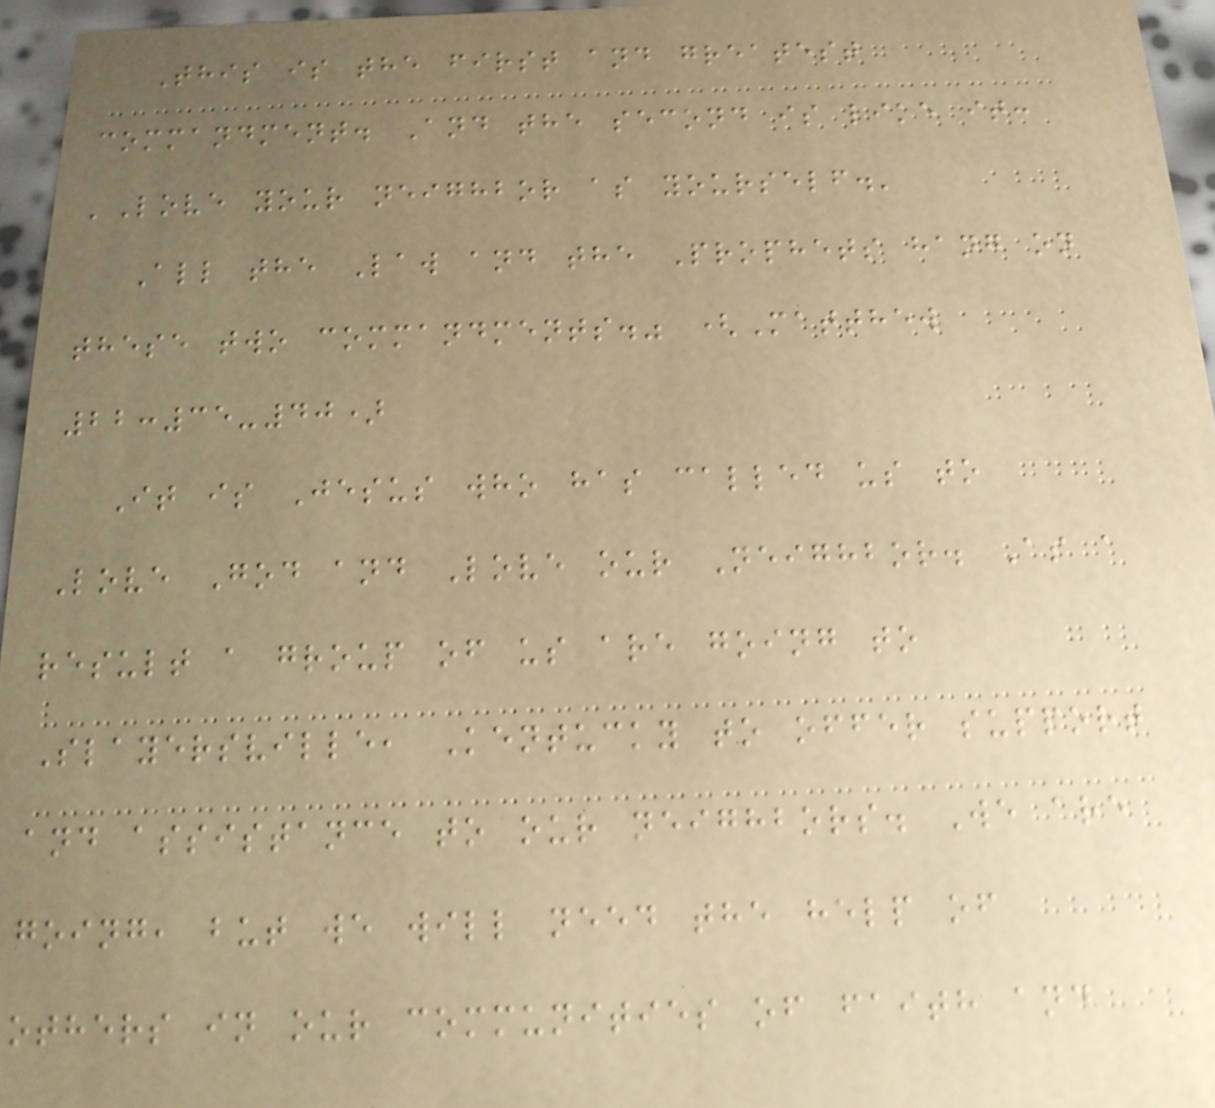This is the first and greatest
commandment. And the second is like it:
'Love your neighbor as yourself.'
All the Law and the Prophets hang on
these two commandments." (Matthew
22:35-40)
It is Jesus who has called us to
Love God and Love our Neighbor. As a
result a group of us are going to
Slayersville, Kentucky to offer support
and assistance to our neighbors. We are
going, but we will need the help of
others in our communities of faith and
